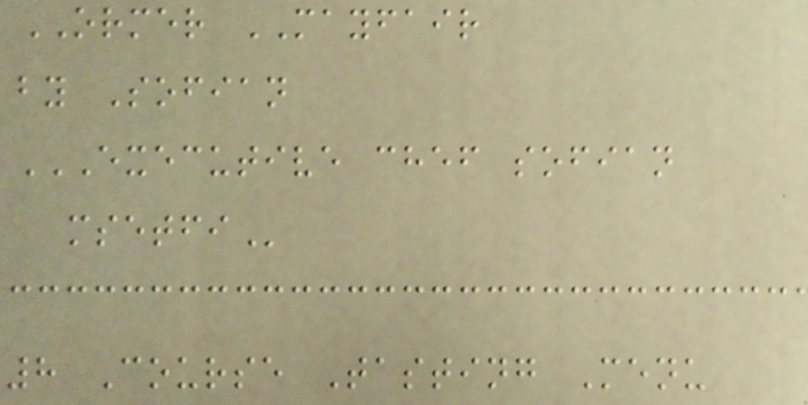ORMER MAYFAIR
by Sofian
EXECUTIVE CHEF SOFIAN
MSETFI
8 Course Tasting Menu
